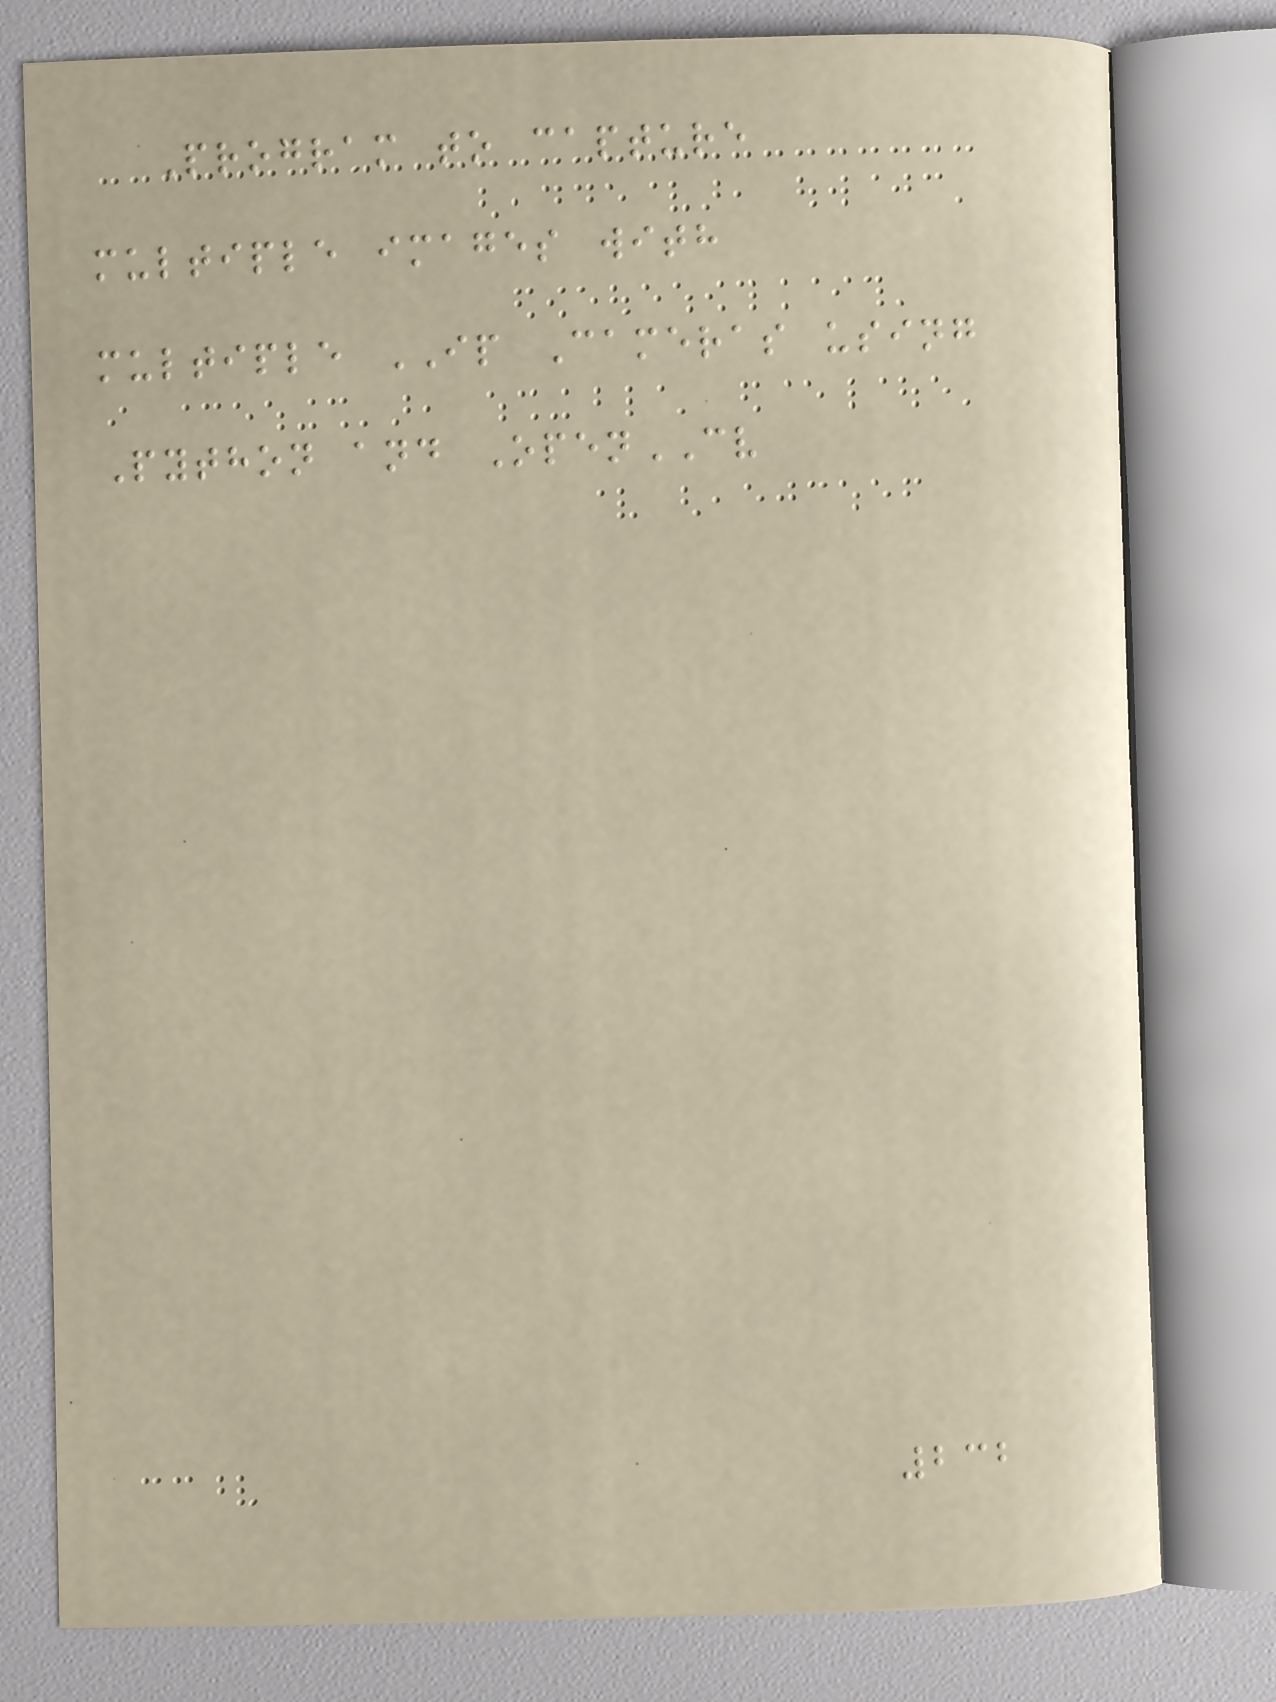Program to capture
multiple images with
multiple IP Cameras using
Python and OpenCV
232
